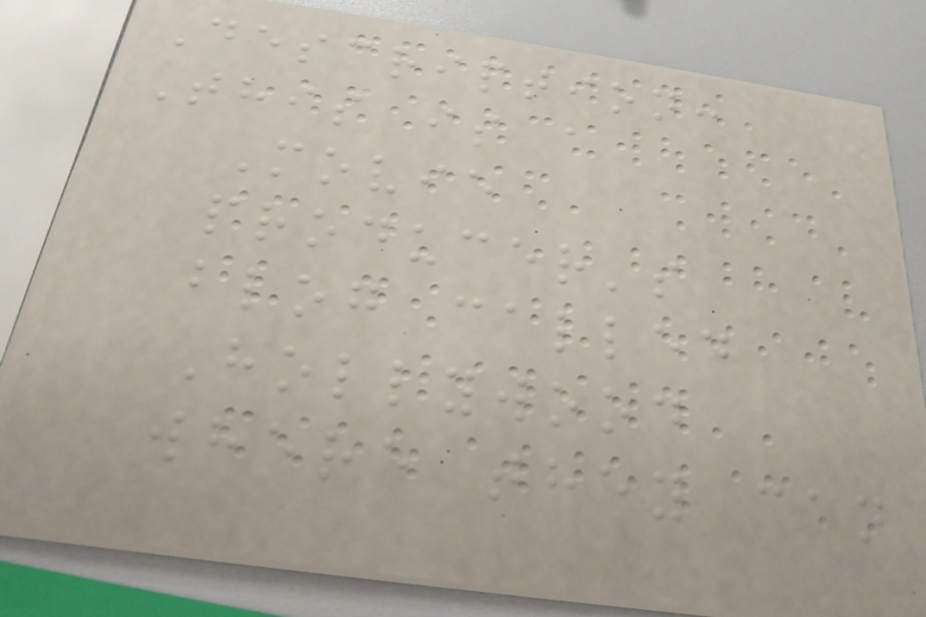Description:
This is a
Movie
producer's
blog called
Hollywood
where they can
